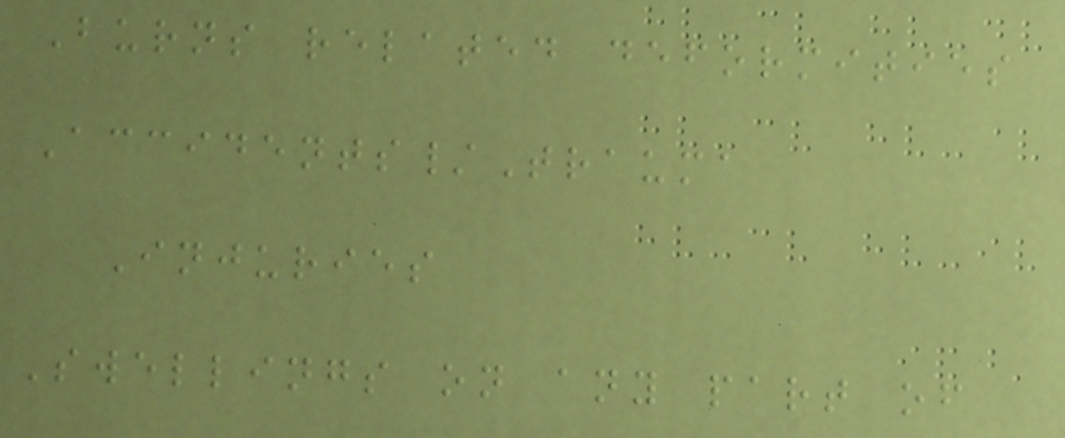Burns related deformities
Accidents/Trauma
Injuries
Swellings on any part of
